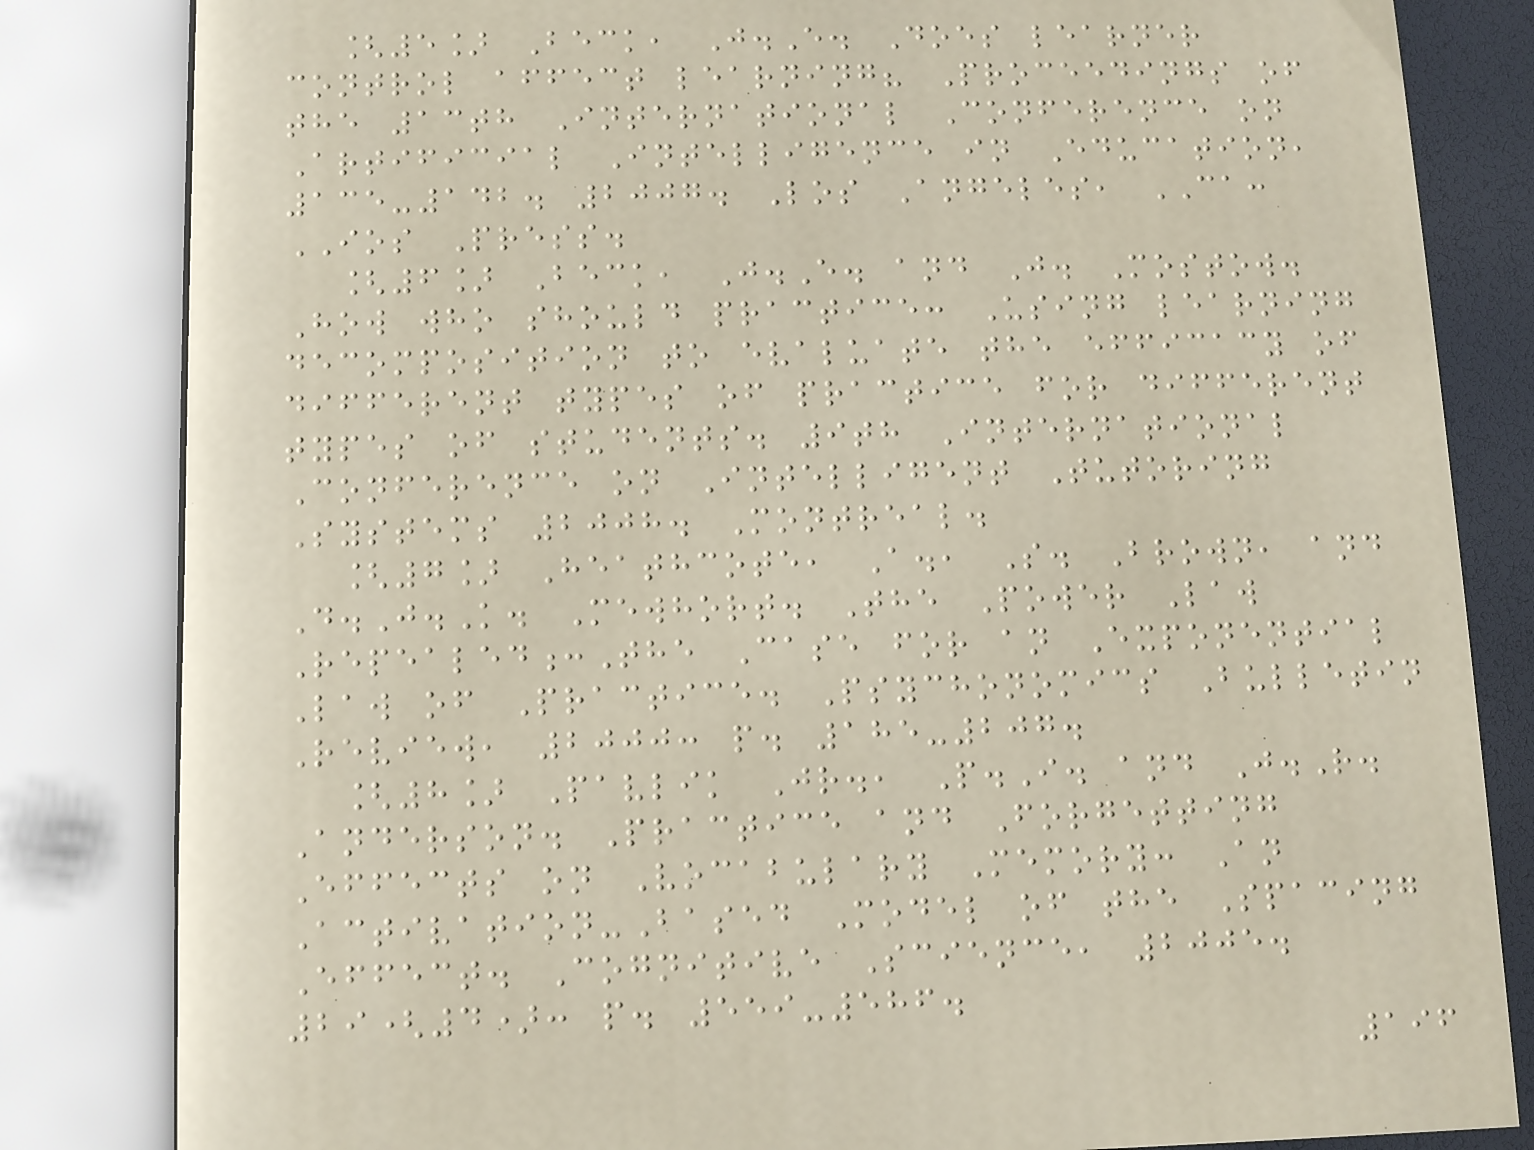[5] Beck, J.E. Does learner
control affect learning? Proceedings of
the 13th International Conference on
Artificial Intelligence in Education,
135-142. 2007. Los Angeles, CA:
IOS Press.
[6] Beck, J.E. and J. Mostow.
How who should practice: Using learning
decomposition to evaluate the efficacy of
different types of practice for different
types of students. 9th International
Conference on Intelligent Tutoring
Systems 2008. Montreal.
[7] Heathcote, A., S. Brown, and
D.J.K. Mewhort. The Power Law
Repealed:The Case for an Exponential
Law of Practice. Psychonomics Bulletin
Review, 2000: p. 185-207.
[8] Pavlik Jr., P.I. and J.R.
Anderson. Practice and Forgetting
Effects on Vocabulary Memory: An
Activation-Based Model of the Spacing
Effect. Cognitive Science, 2005.
29(4): p. 559-586.
196
